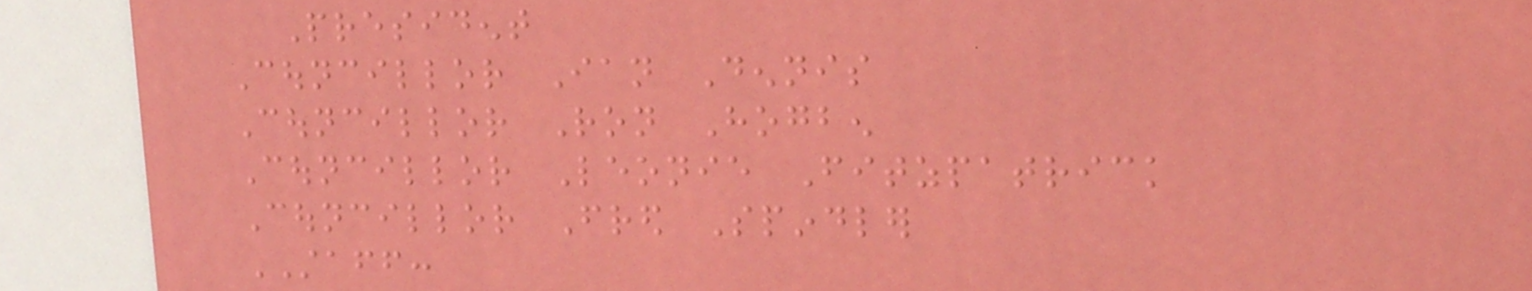President
Councillor Ian Dennis
Councillor Ron Hogben
Councillor Leonie Fitzpatrick
Councillor Fred Spindler
STAFF:
